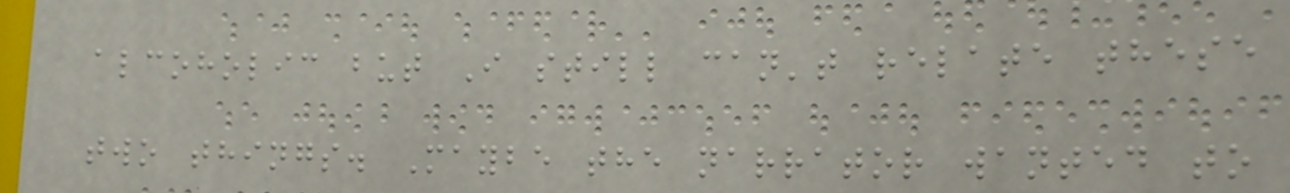alcoholic but I still can't relate these
two things. Maybe the narrator wanted to
